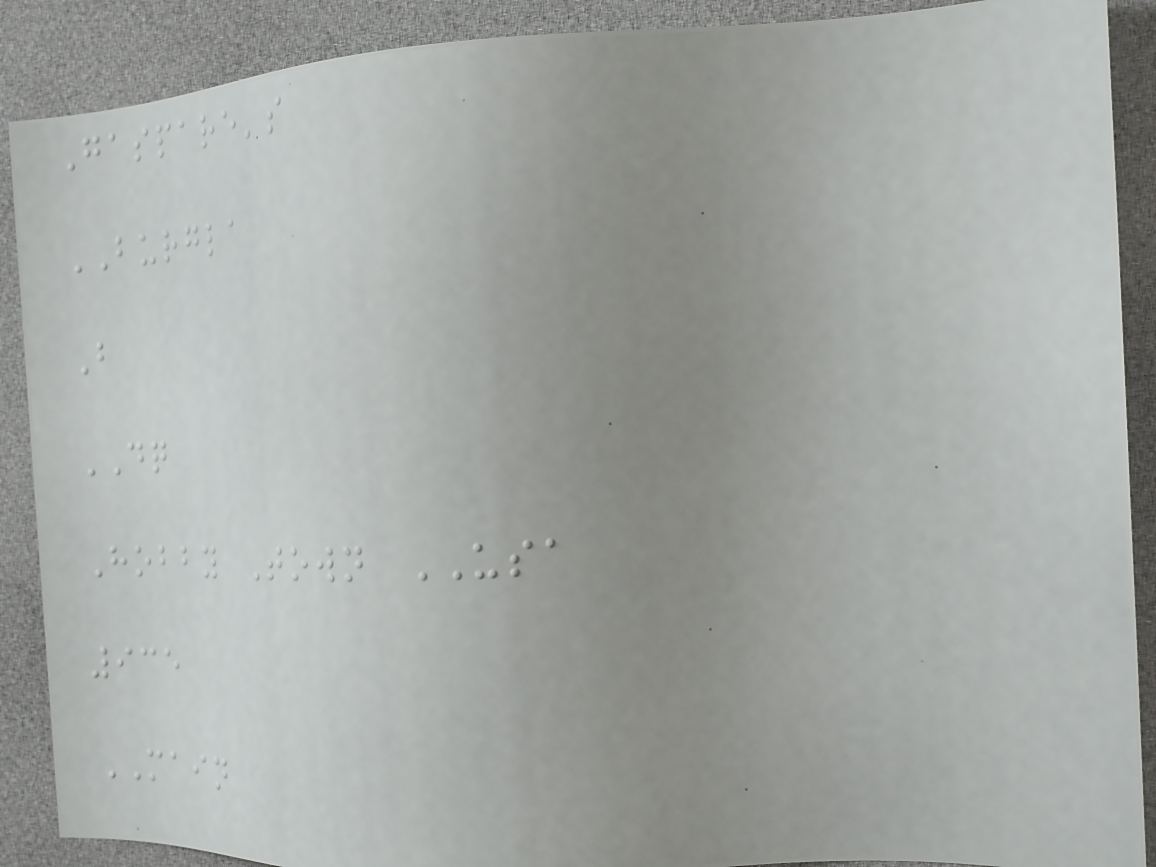Gaspare's
BURGLA
B
DQ
Hobby Town USA
935
MAIN
